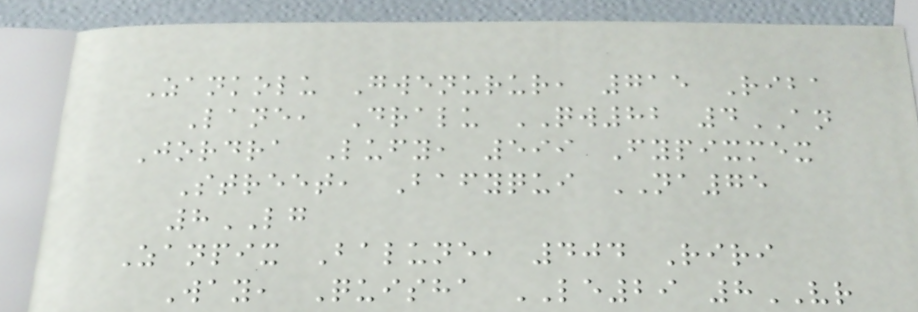Zankolu Gwenurur, 715 Riba
Lane, Dralu QW82 4AN
Jordra Lufy, 599 Fypixmex
Street, Bafyqui NA75
8LG
Zanpix Balune, 404 Riri
Way, Quisha LE29 8VR
